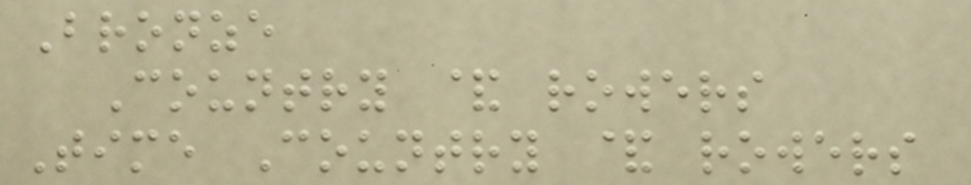Bronze
Country & rowers
Time Country & rowers
